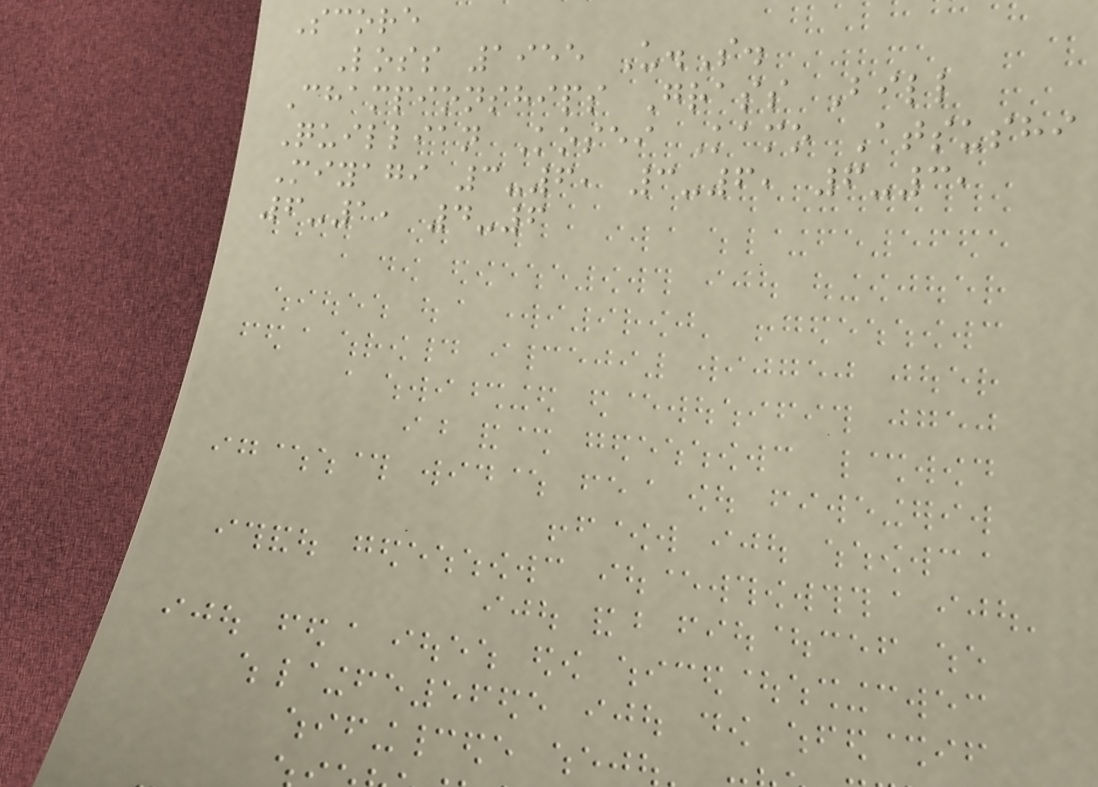Score
Loss 1955 U.S.
Championships Grass Bill
Quillian Kosei Kamo Atsushi
Miyagi 3-6, 3-6, 6-3,
6-1, 4-6
